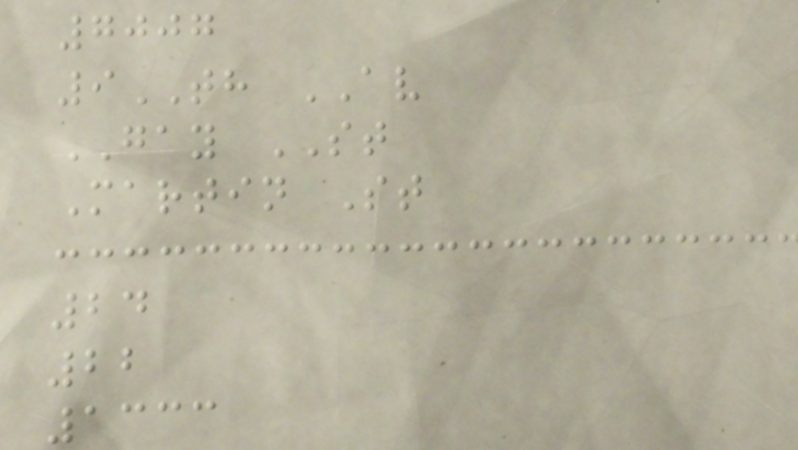7007
9TH AV
GAY ST
Martin St
24
22
1333
